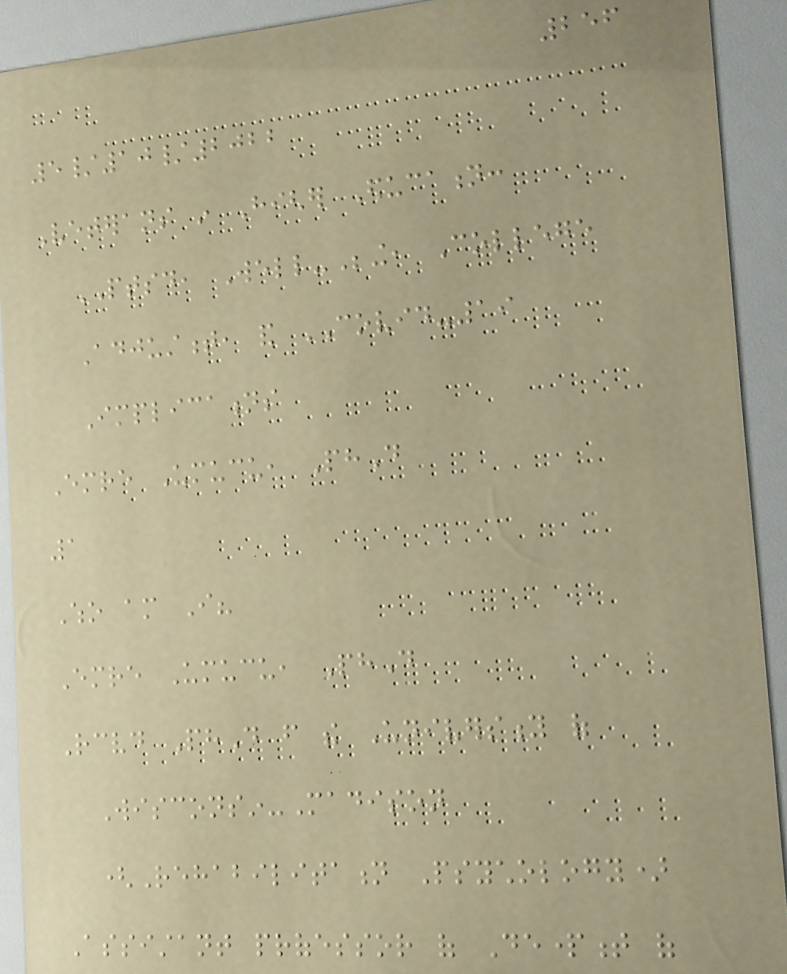256
5/10/2022
Veterans in Higher Education:
PTSD, Well-Being, College
Adjustment, and COVID-19
Implications
Emre Umucu, PhD
1
Who am I?
Emre Umucu, PhD
Received PhD from the University of
Wisconsin-Madison
(Rehabilitation Psychology)
Assistant professor of Department of
